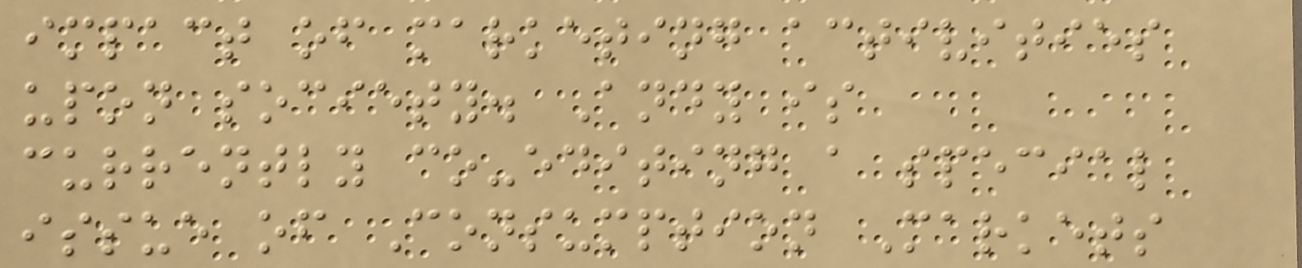impact of marketing activities
upon society. Andy is
currently co-editing a special
issue of Consumption Markets
